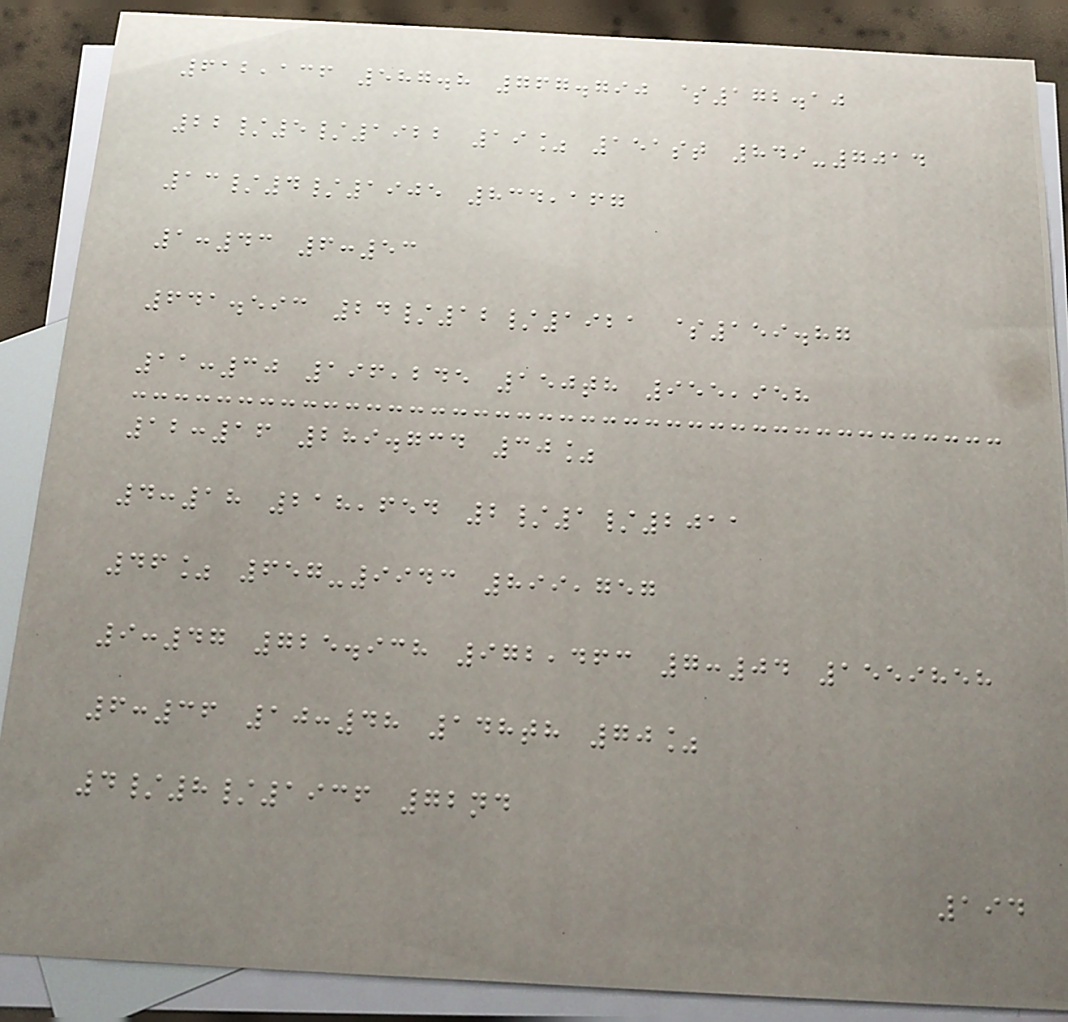612,136 587.8 767.790 $172.10
22/5/1922 19% 151st 849-7014
13/4/1905 834,167
1:43 6:53
641.593 24/12/1921 $159.87
11:30 196,245 150th 955,958
12:16 289.734 30%
4:18 218,654 2/1/2011
46% 657-9943 899,757
9:47 725.938 972,463 7:04 1559858
6:36 10:48 148th 70%
4/8/1936 72nd
194
